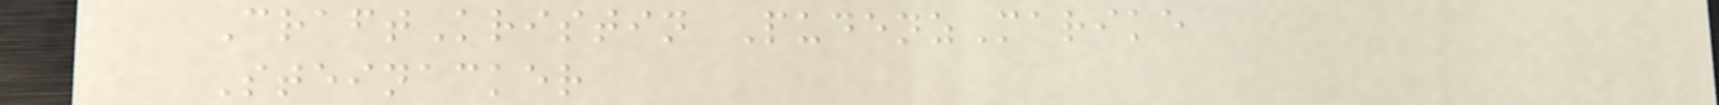CraftKristin PudenzMarike
Steinacker
